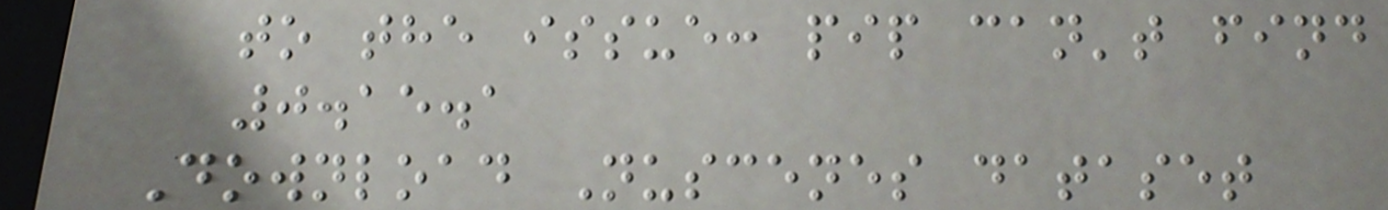to the issue: pip can't find
0.15.1
Download Nuscenes dataset
